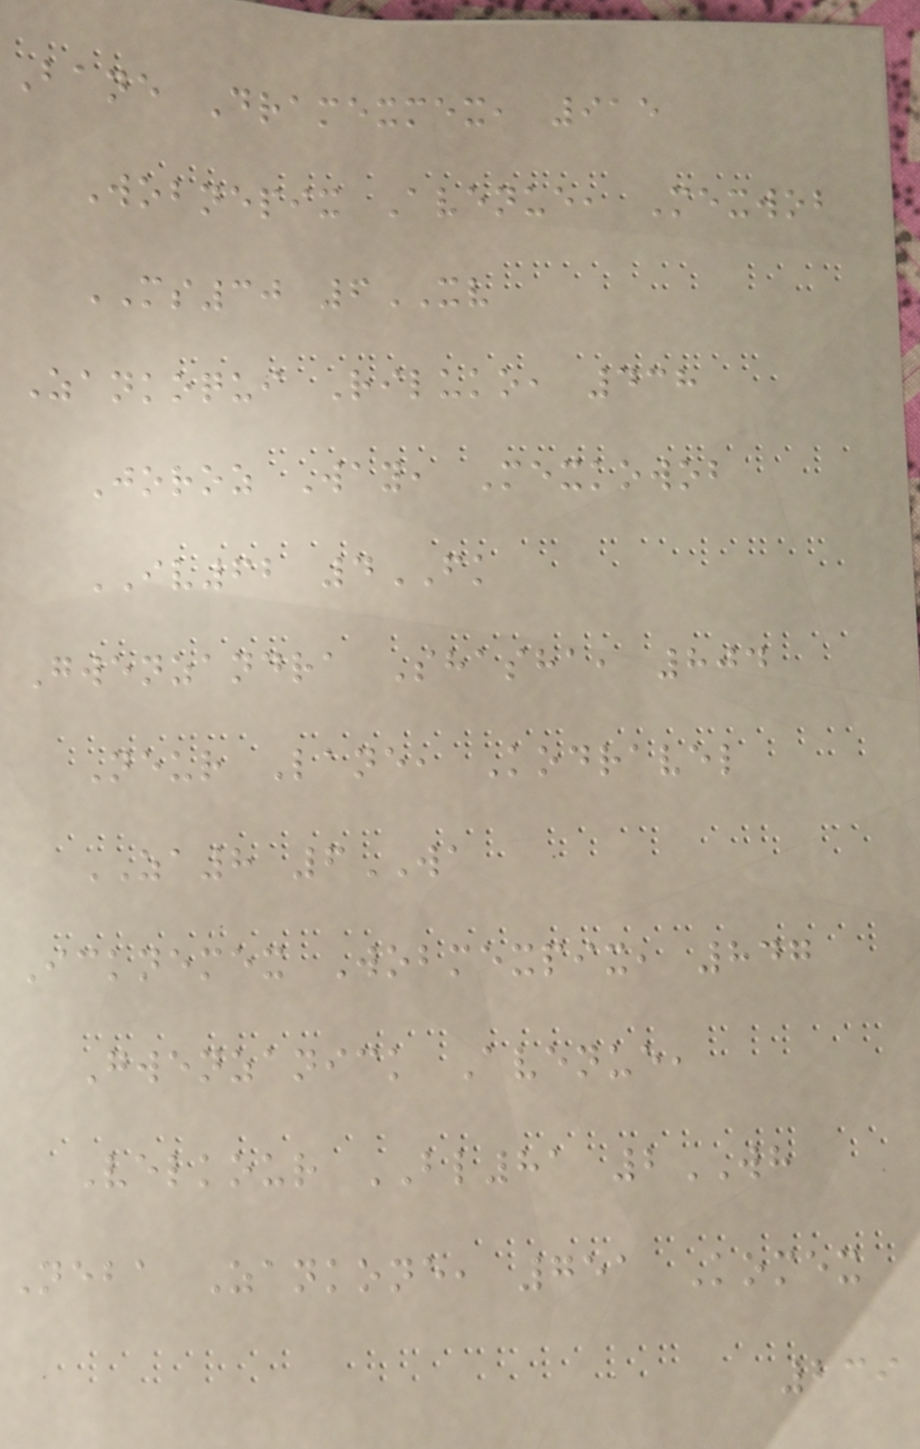Bane Dramexmex, 915
Wobnepix Avenue, Mexwob
MS30 6XV
Zankoqui Riluko, 438
Joroz Way, Mexkowob
IV62 4FK
Gwenzandra Shasha, 804
Neur Lane, Kodravel
ZA8 6WA
Icknemex Wobmexpix, 847
Gwenzanick Avenue,
Velkour BL81 2WH
Neba Zankone, 751 Komex
239
